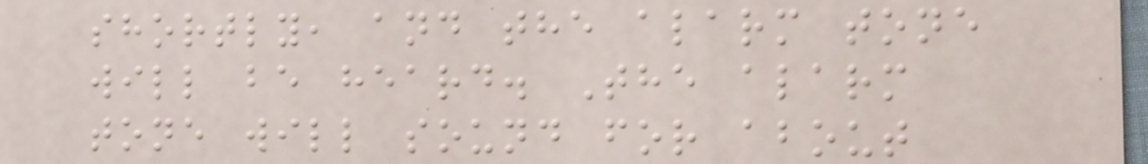shortly, and the alarm tone
will be heard. The alarm
tone will sound for about
